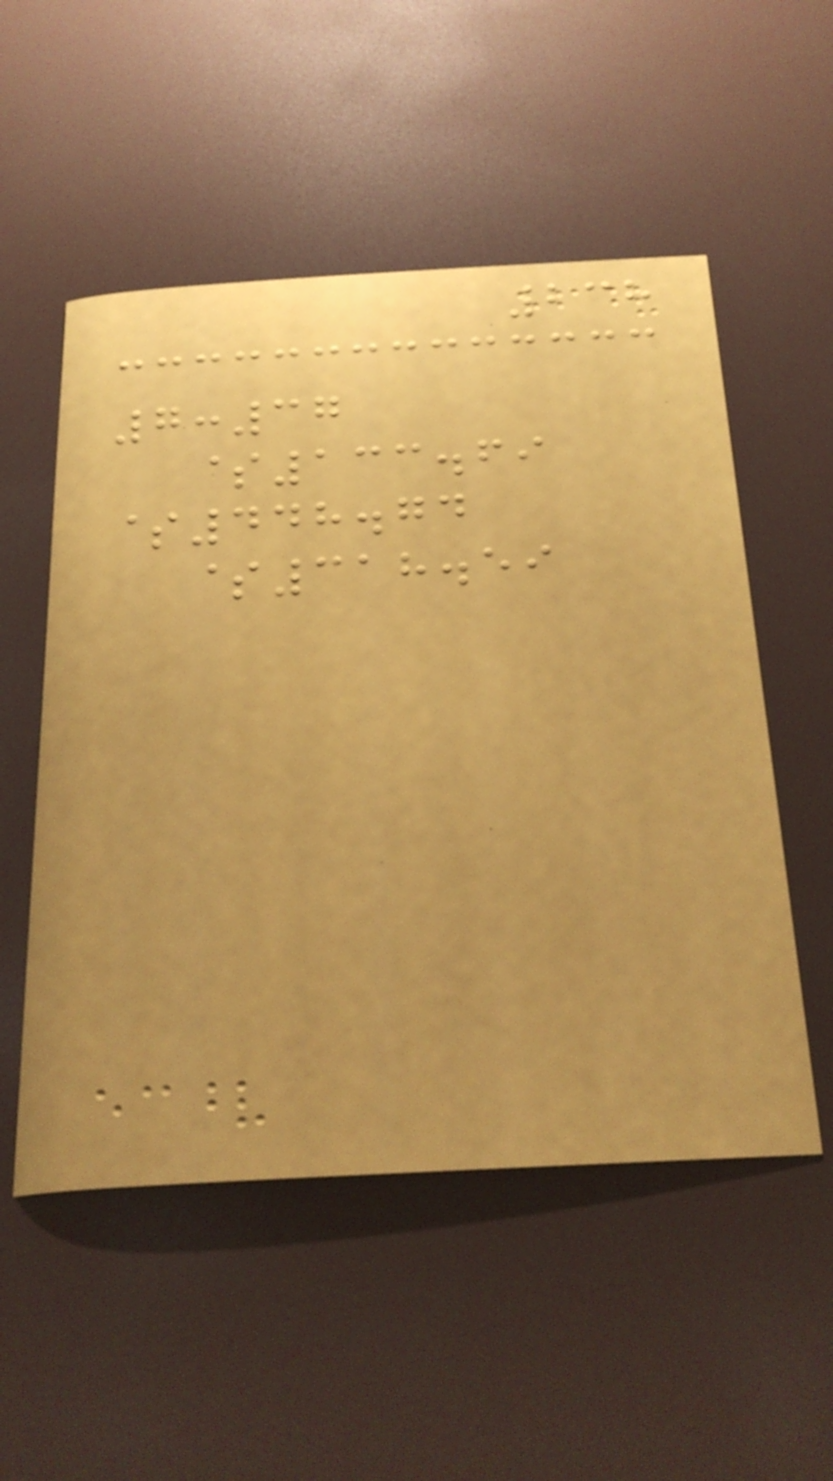238
7:37
$133.69
$448.74
$318.59
